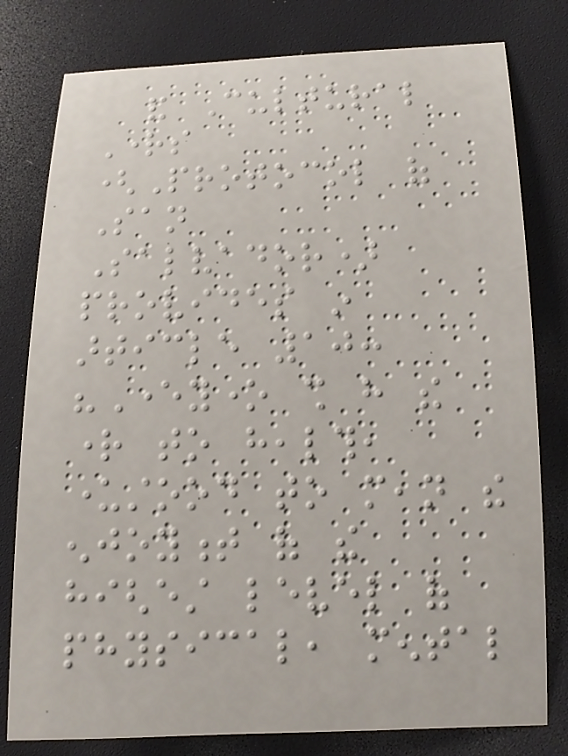and Cultural
Rights
(Protocol of
San
Salvador)
provides in
article 10:
"Everyone shall have the
right to health,
understood to mean the
enjoyment of the
highest level of
physical, mental
